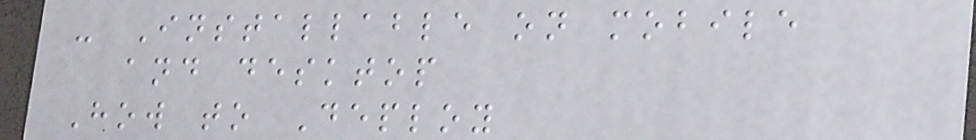- Installable on mobile
and desktop
How to Deploy
